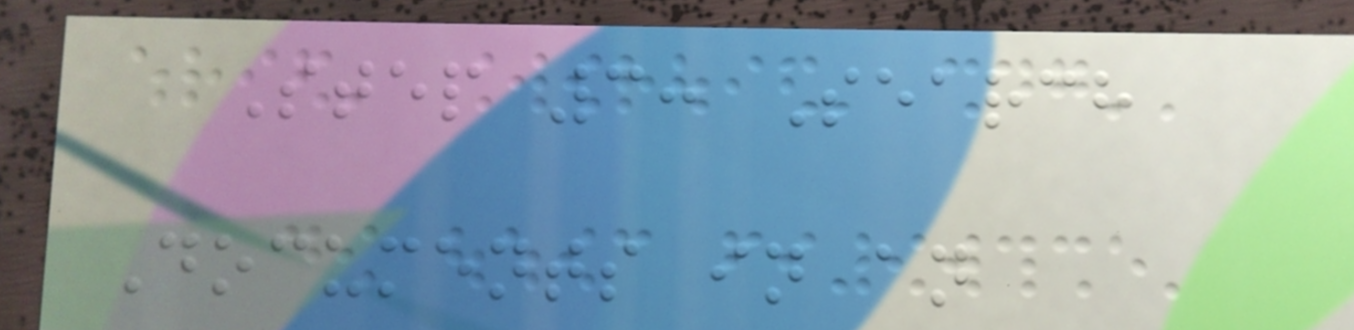Step 3: Search
Documents in an
